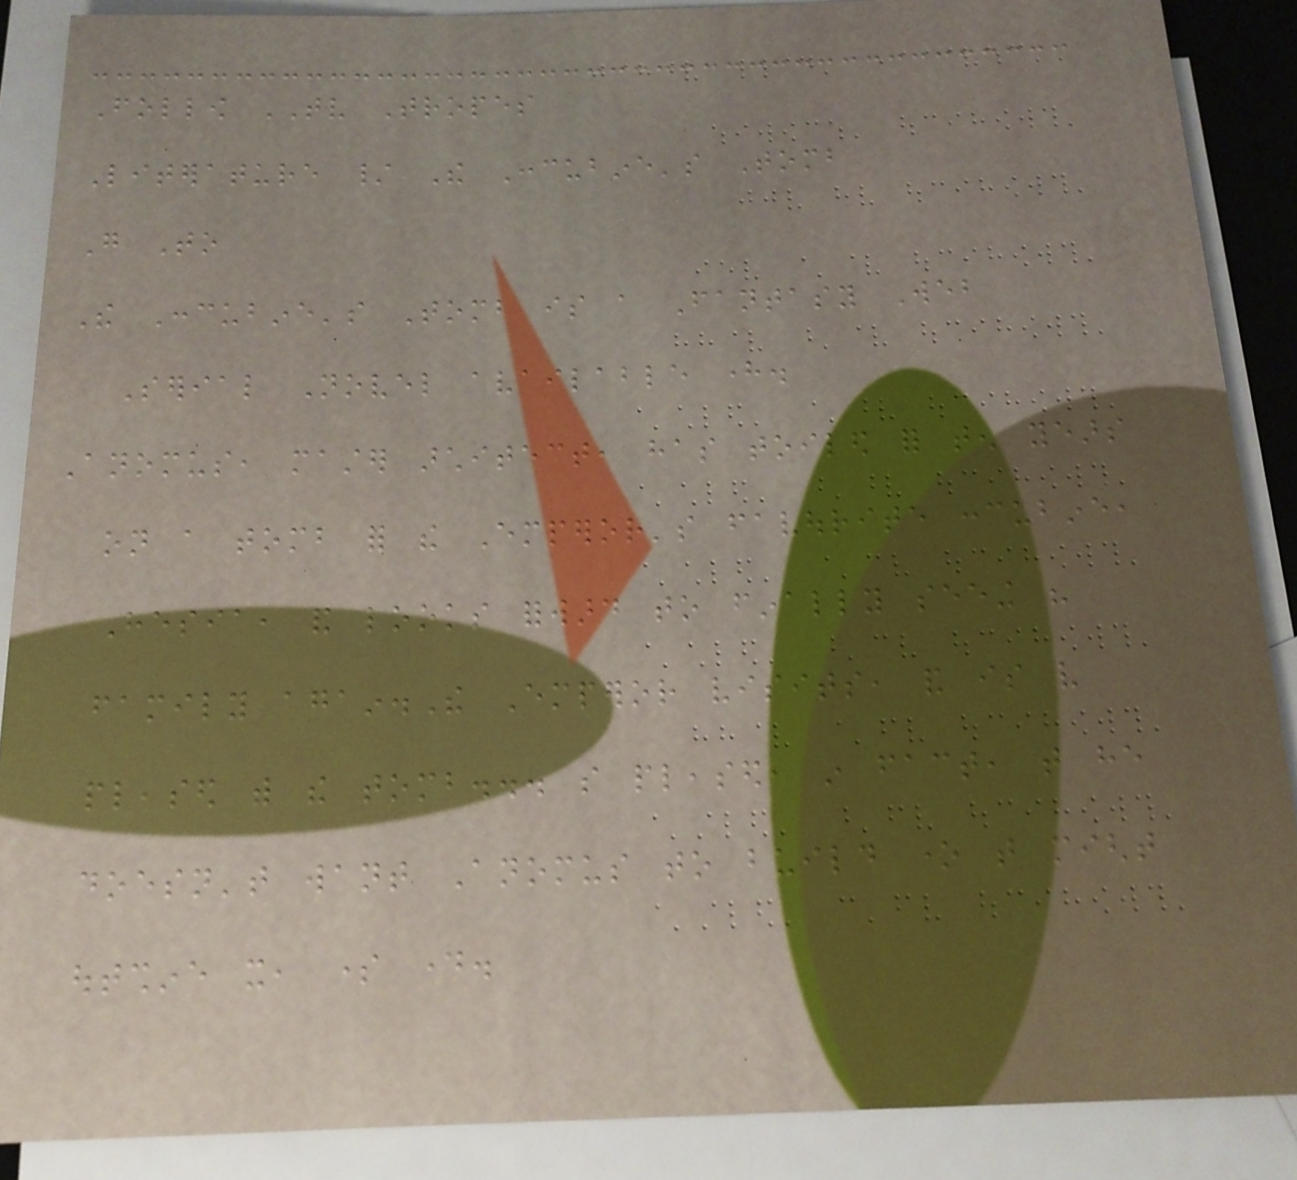Follow TV Tropes
Literature / The Concubine's Tomb
Go To
The Concubine's Tomb is a Fantasy Web
Serial Novel available here.
Anomus, master architect, has toiled for ten years
on a tomb for the Emperor's favourite concubine,
Hesia, and looks forward to finally seeing his
family again.The Emperor visits, and is very
pleased with the tomb... so pleased, in fact, that he
doesn't want Anomus to build one that might
outshine it, some day.
